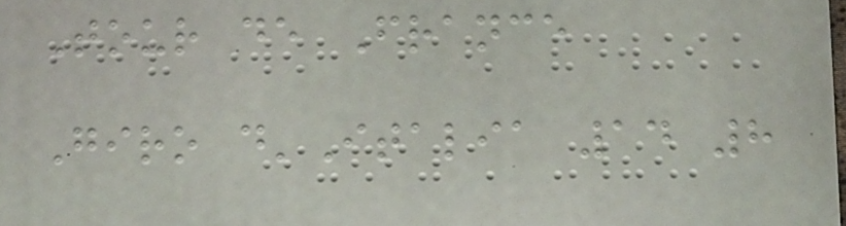Tour de France
Giro d'Italia 14 8
